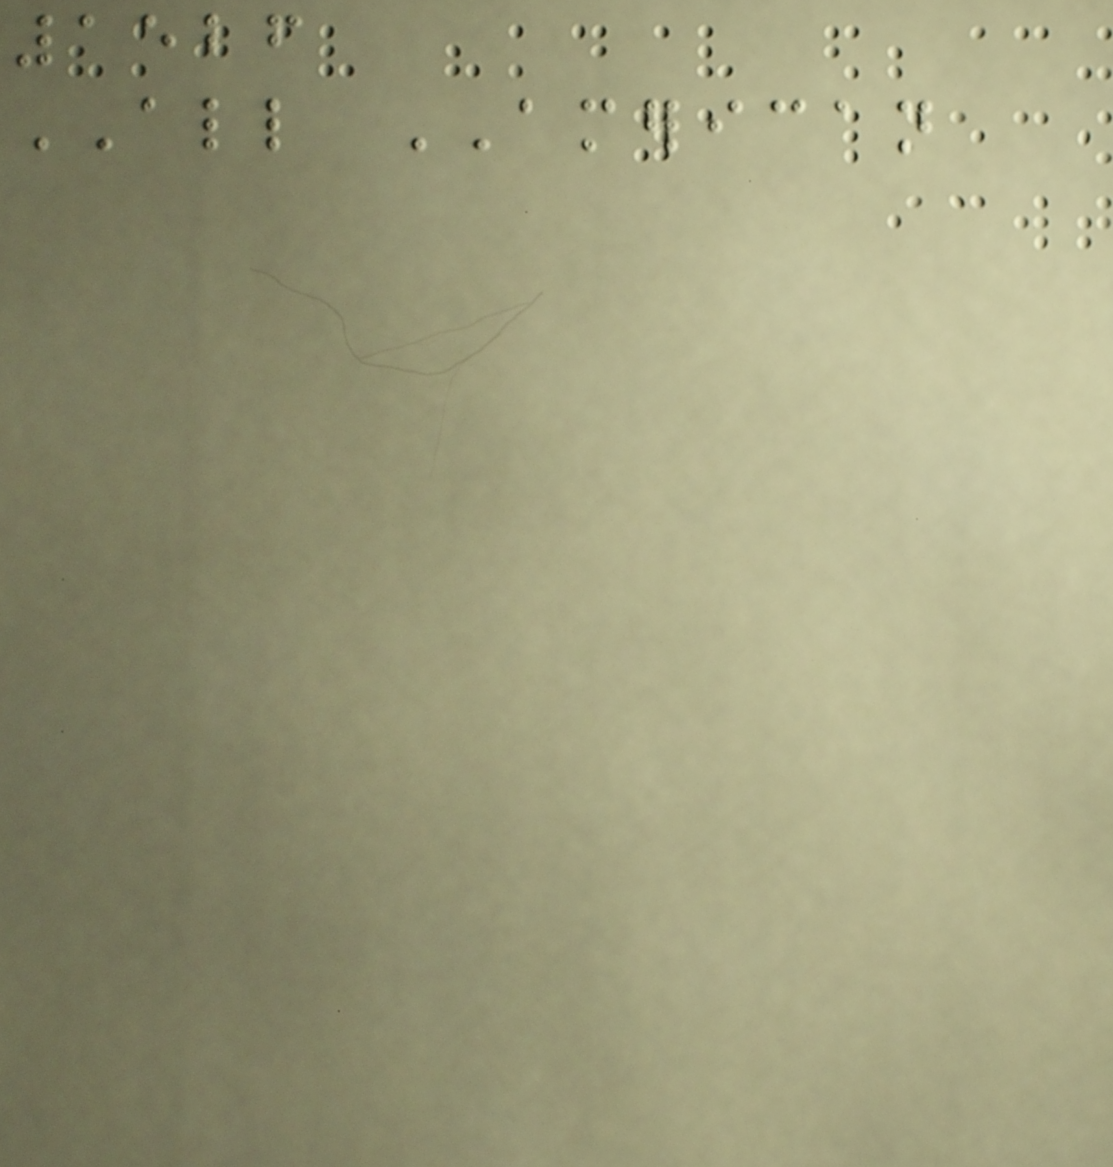1526
ALL AMERICAN
